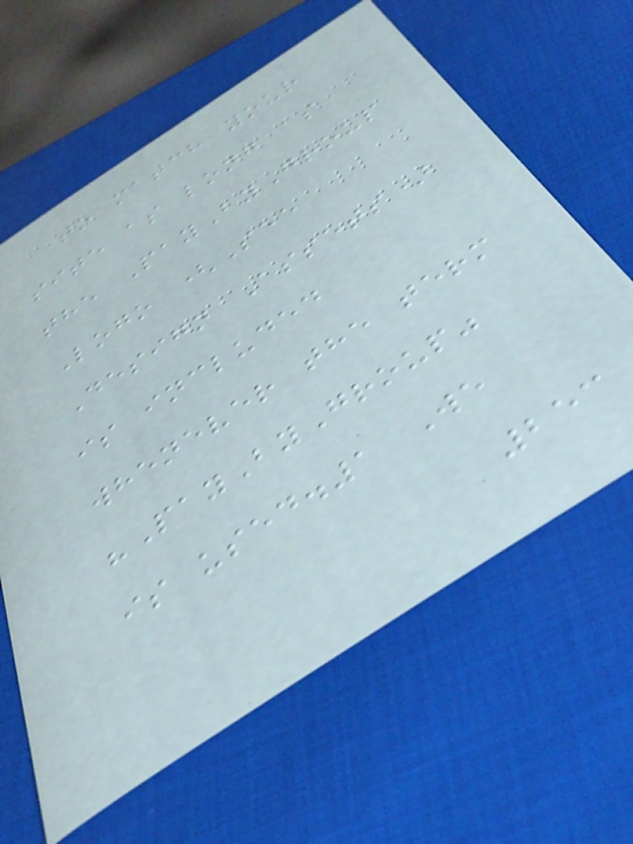to match your
site as long as
the PayByGroup
Logo (See
Design Assets)
is included
whenever the term
"PayByGroup"
is used.1 We
253
